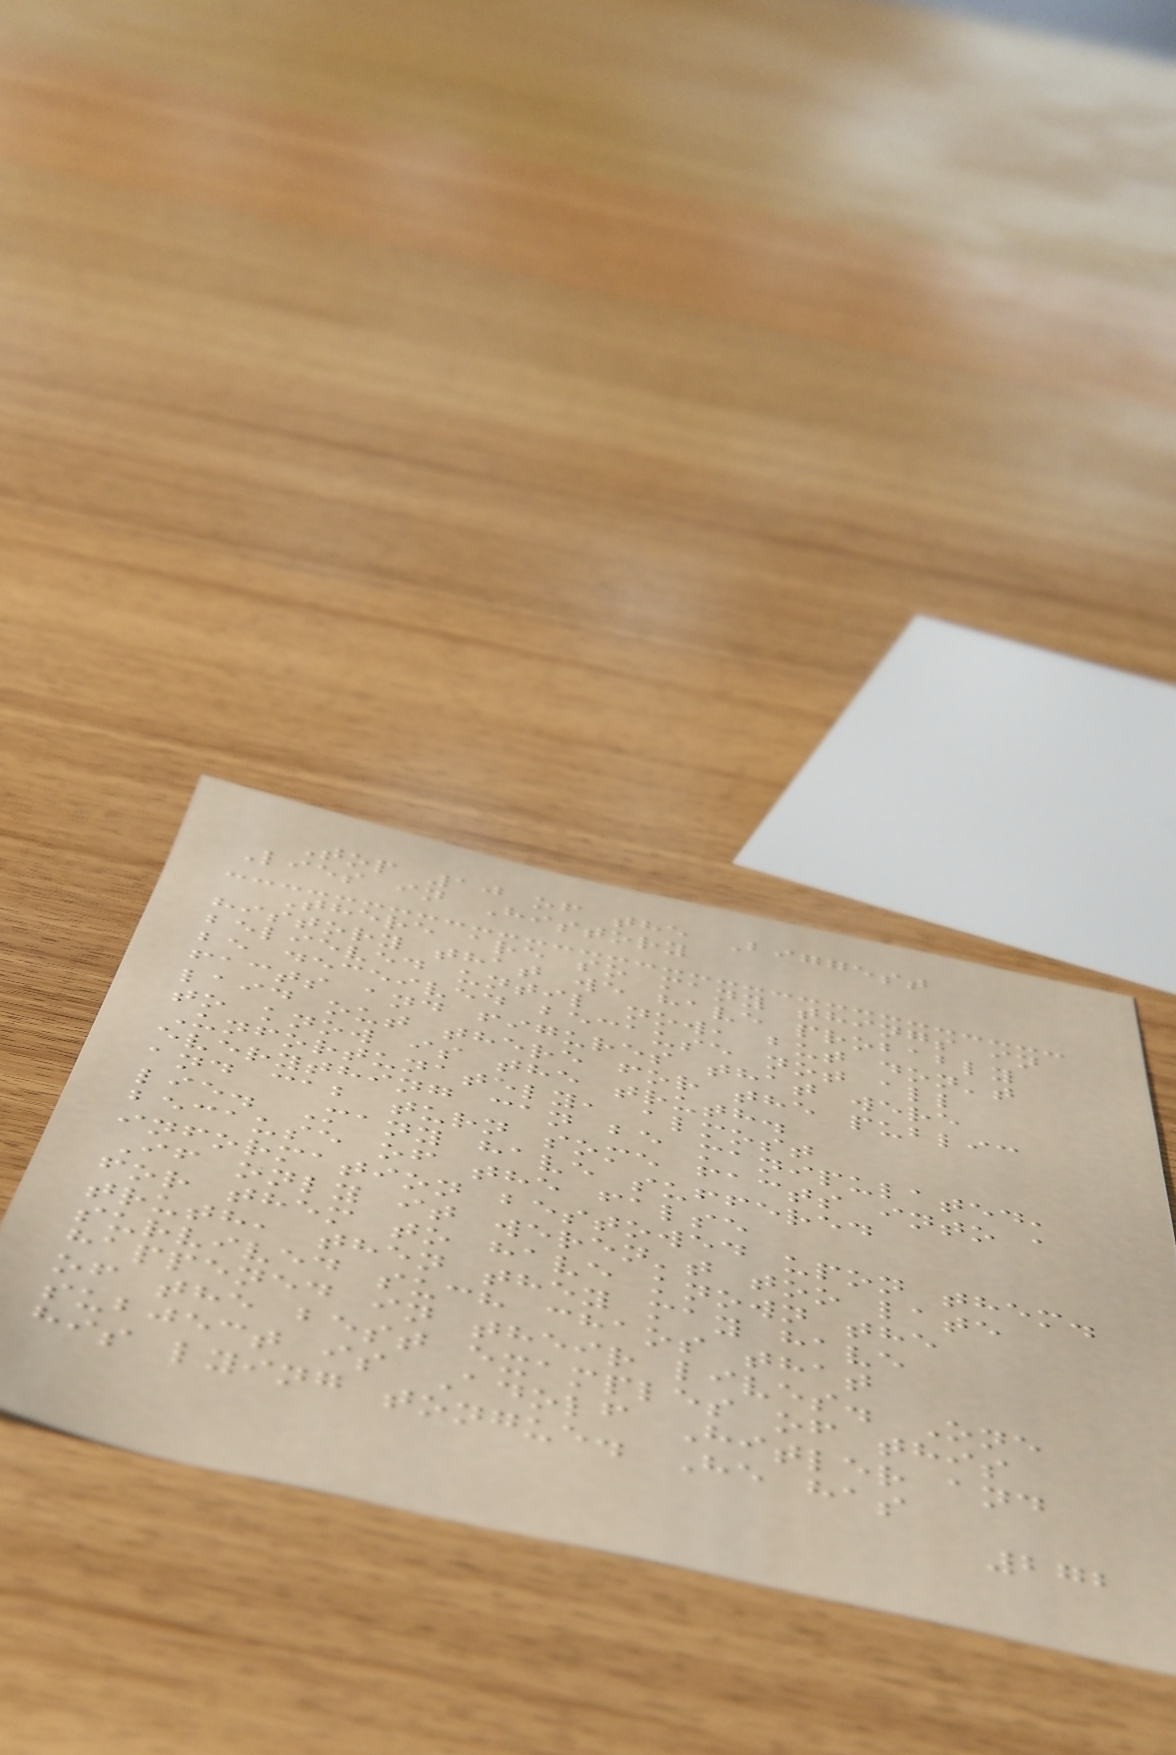Top 10 of the Biggest
Lies in History
There are so many things in
history that we have probably
believed until now, but don't
be deceived because not all
facts and figures that were
laid out there for the public
to know is the truth.
Unfortunately, almost
everything can be manipulated,
and cab turn some facts into a
lie. Many have suffered
because of the false
information bestowed upon them.
If only it weren't too late
for them to have known the
truth, then they may have
survived such chaos that
happened in their lives. One
of the best examples of this
subject is Adolf Hitler and
his lying tongue. He has
272
